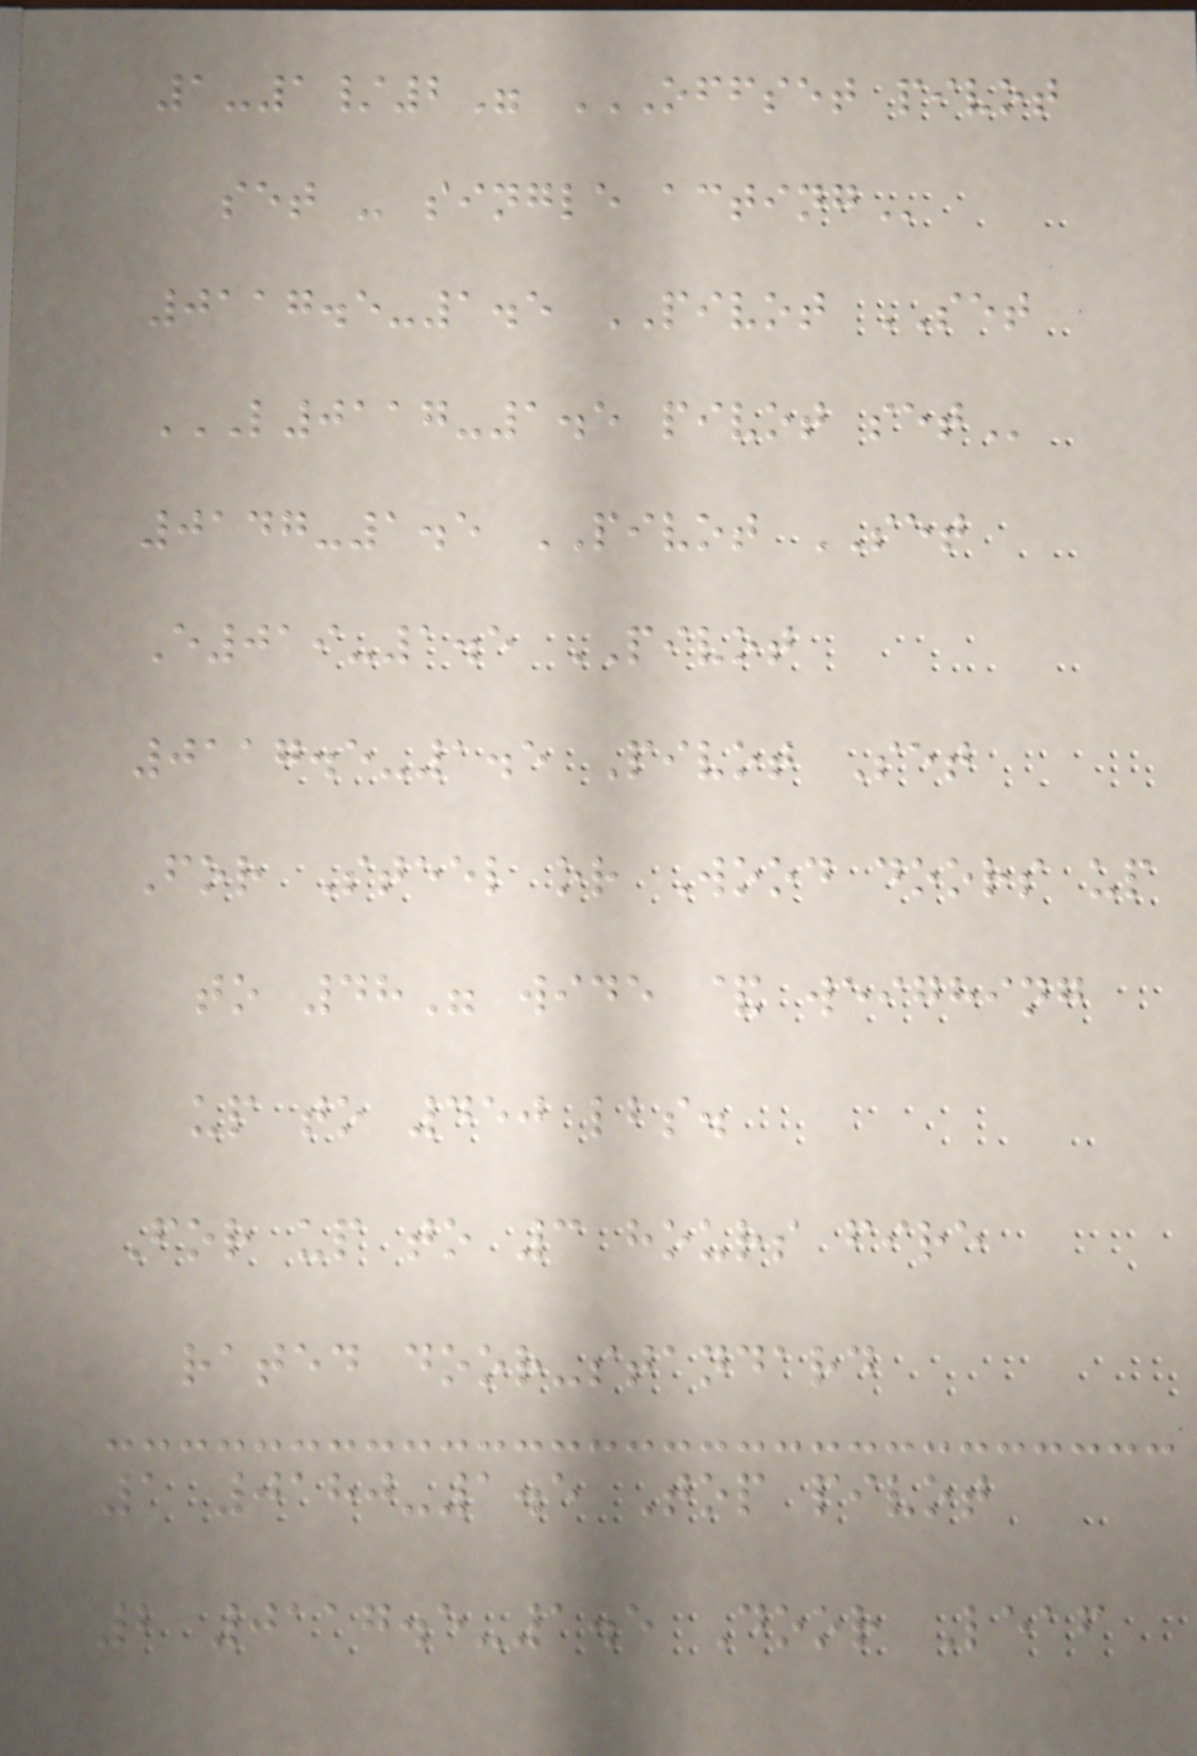1-1/2" OFFSET PIVOT
SET - SINGLE ACTING
0117.5-1.5 PIVOT SET
L0117-1.5 PIVOT SET
0147-1.5 PIVOT SET
E019-1.5 PIVOT
0117.5-1.5 Pivot Set
For Steel or Wood doors up
to 48" wide & weighing
up to 450 lbs.
For up to 3 hours fire
rated door-standard
1 0180-1.5 Top pivot
2 0117.5-1.5 Door Leaf
